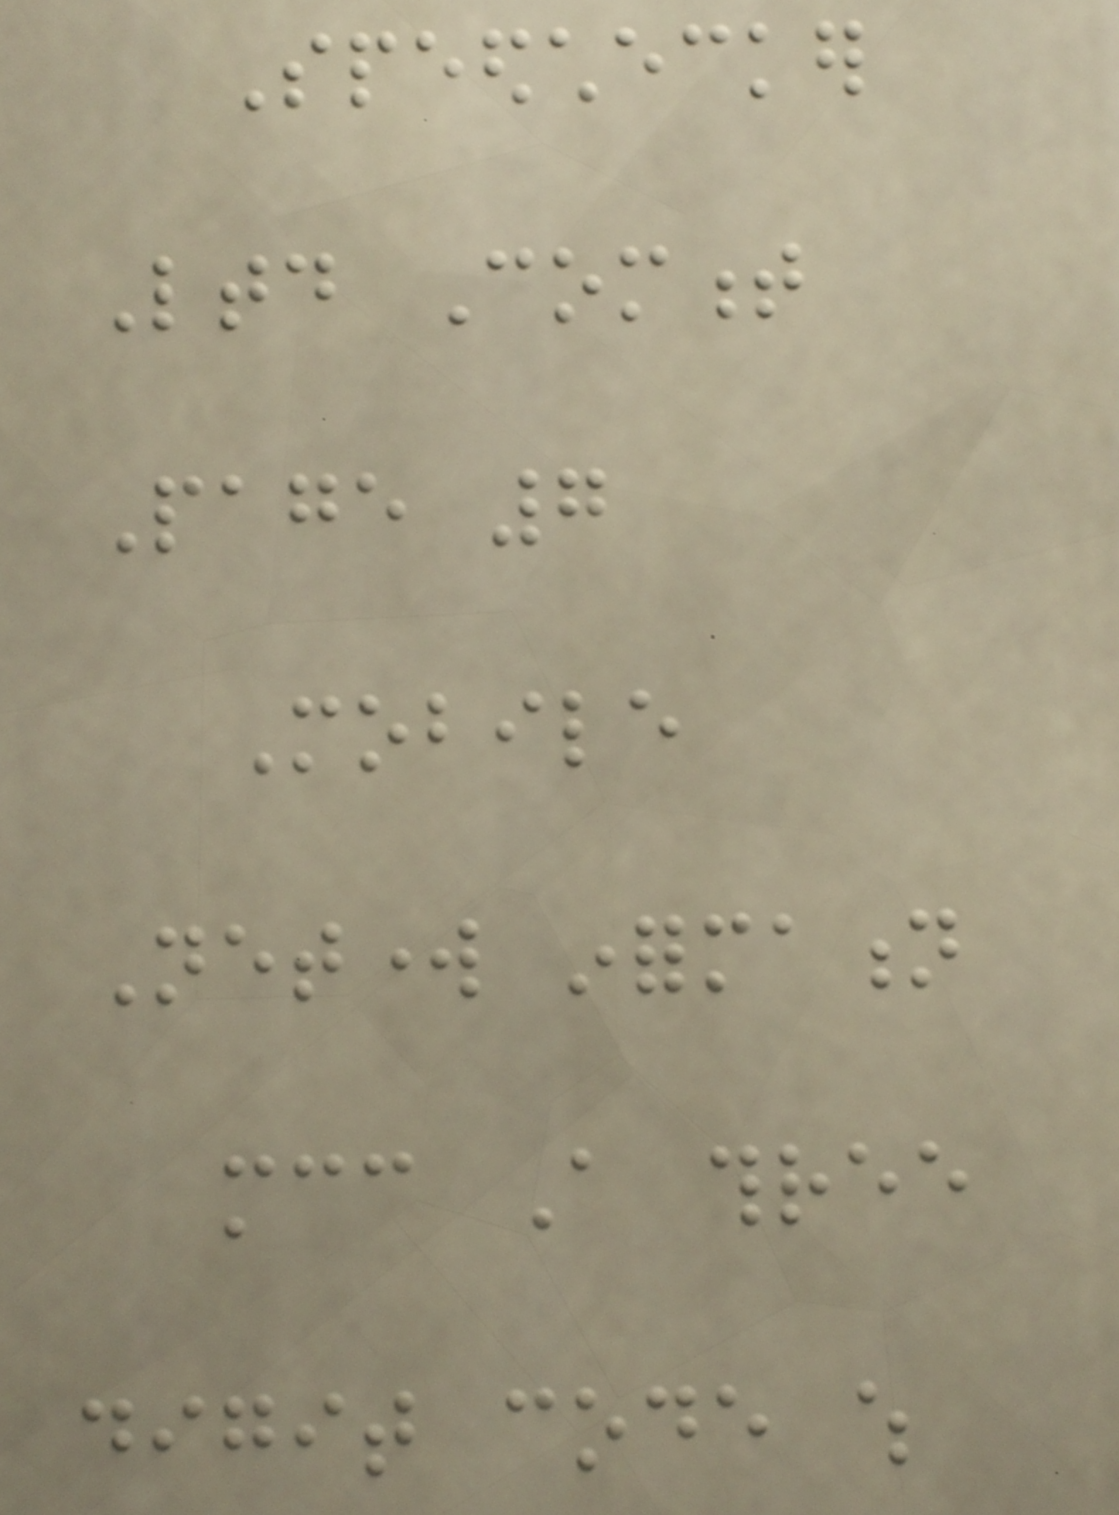Speedchecker
Ltd Comment
Page 7
Mobile
Network information
mcc A three
digit code which
